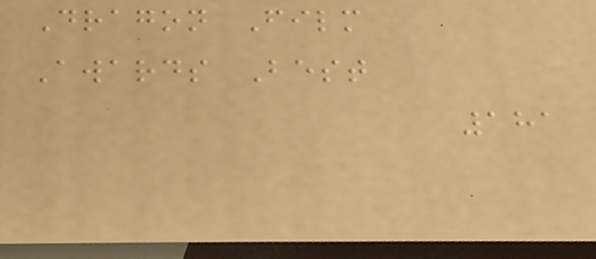Dragon Film
Awards Best
181
